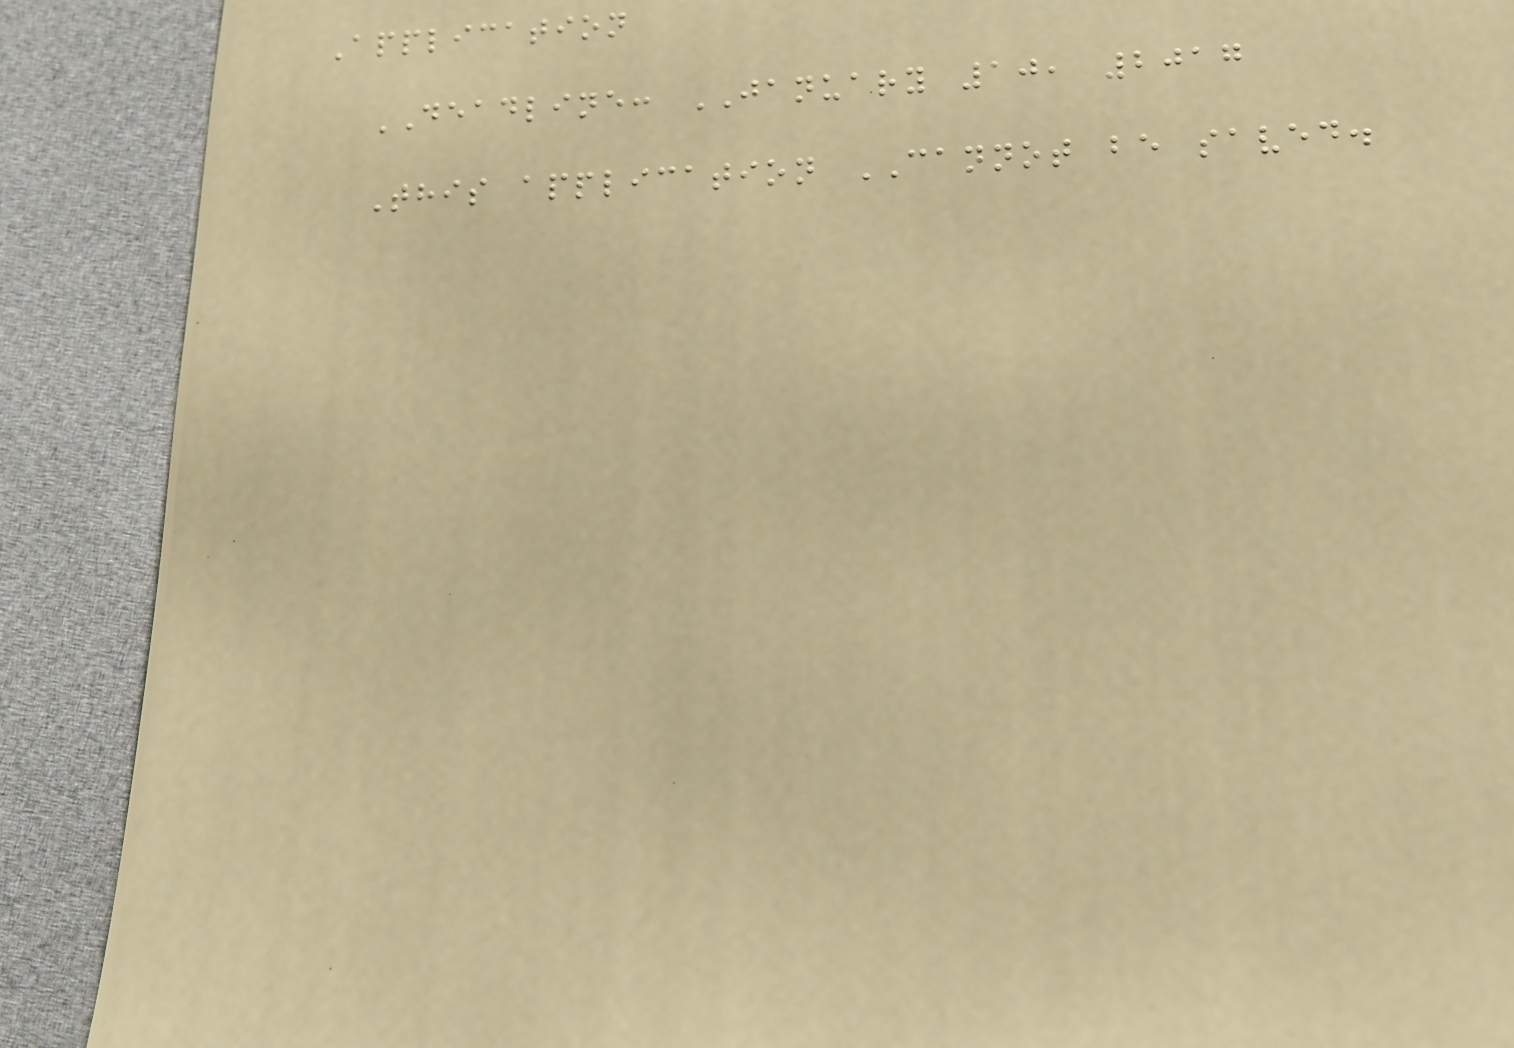Application
DEADLINE: JANUARY 10, 2017
This application CANNOT be saved.
